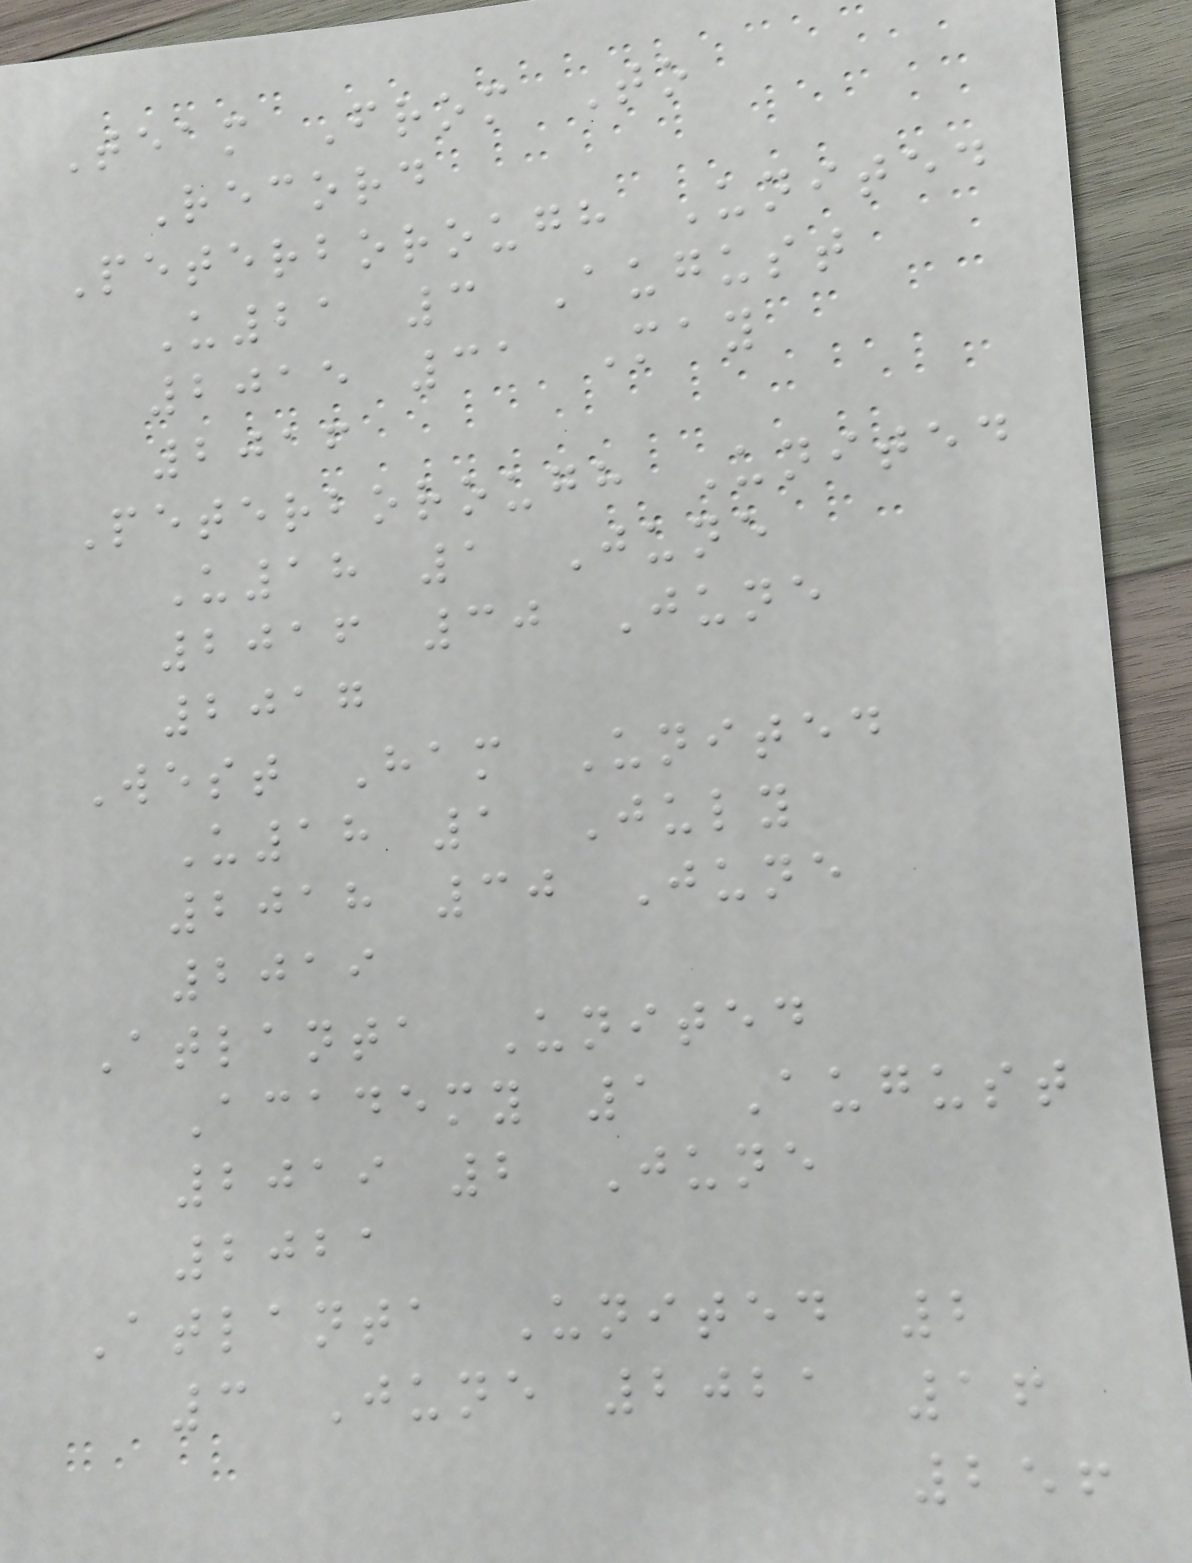Team From To
Record
Peterborough United
U21 3 August
2015 31 May
2016
Peterborough United
U18 1 June
2016 30 June
2017
West Ham United
U18 1 July
2018 30 June
2019
Atlanta United
Academy 1 August
2019 2 June
2021
Atlanta United 2
3 June 2021 16
256
